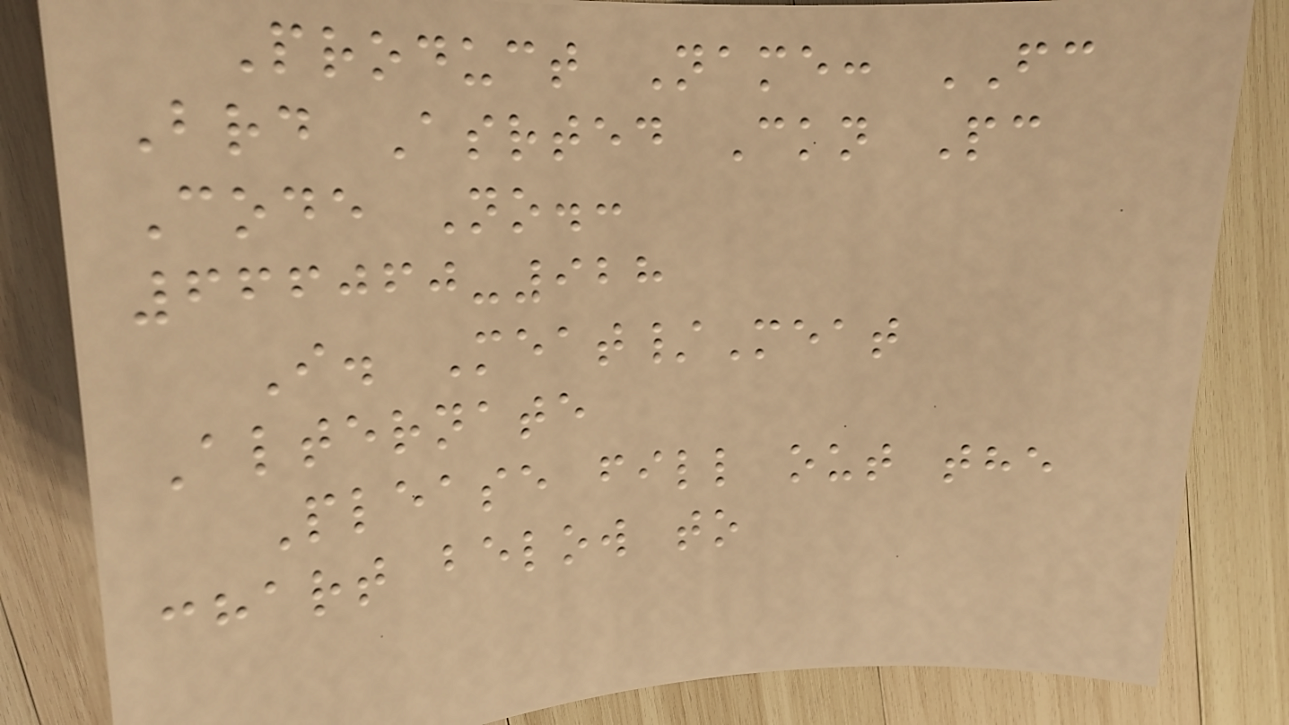Product Name: FC
Brd Asrted Ckn Pc
Code No.:
666060-928
I. Meat/Meat
Alternate
Please fill out the
chart below to
